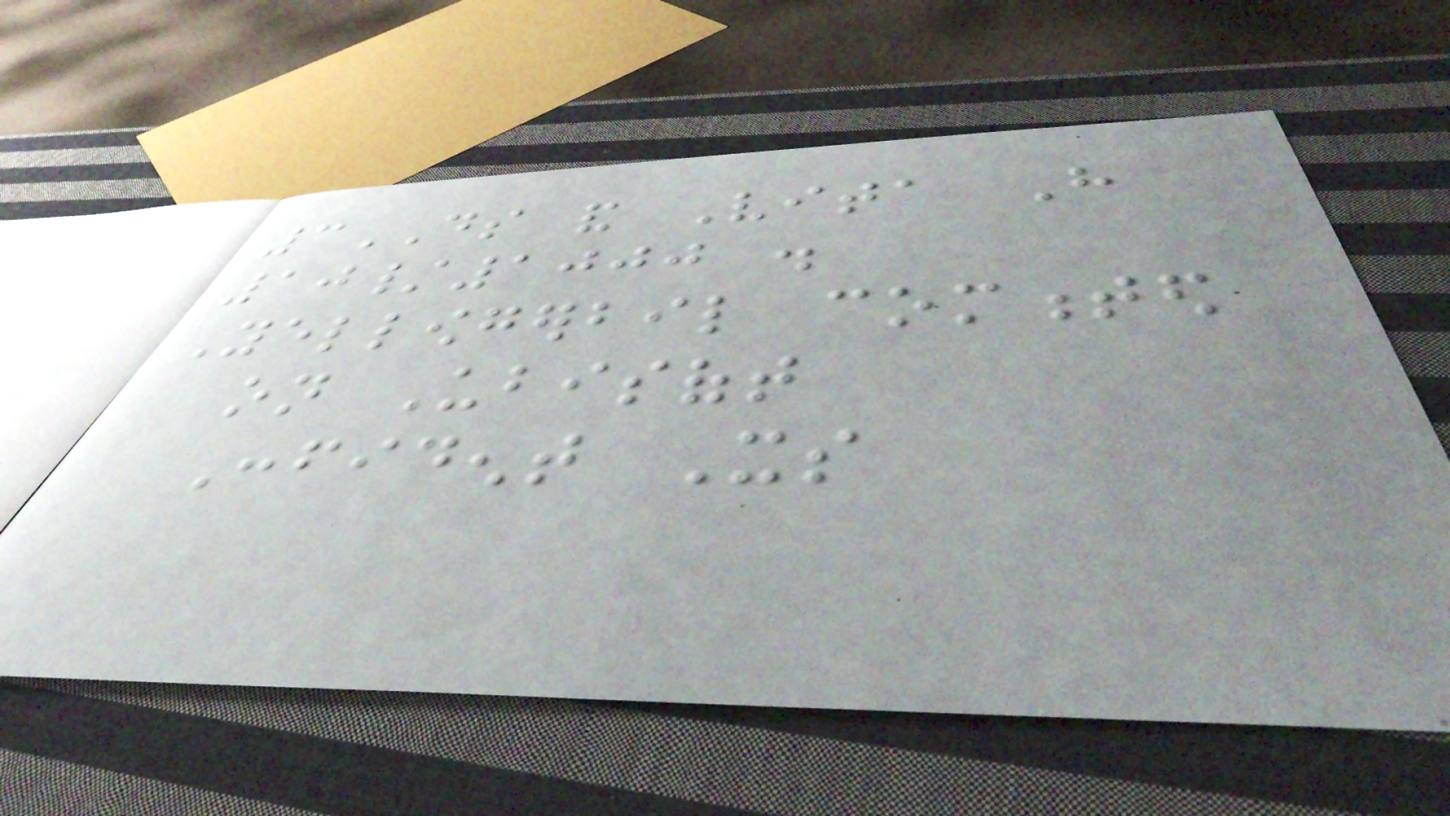3DS and Vita Have
10/1000 .
Yellowgerbil commented
on Ubisoft
Confident Its
